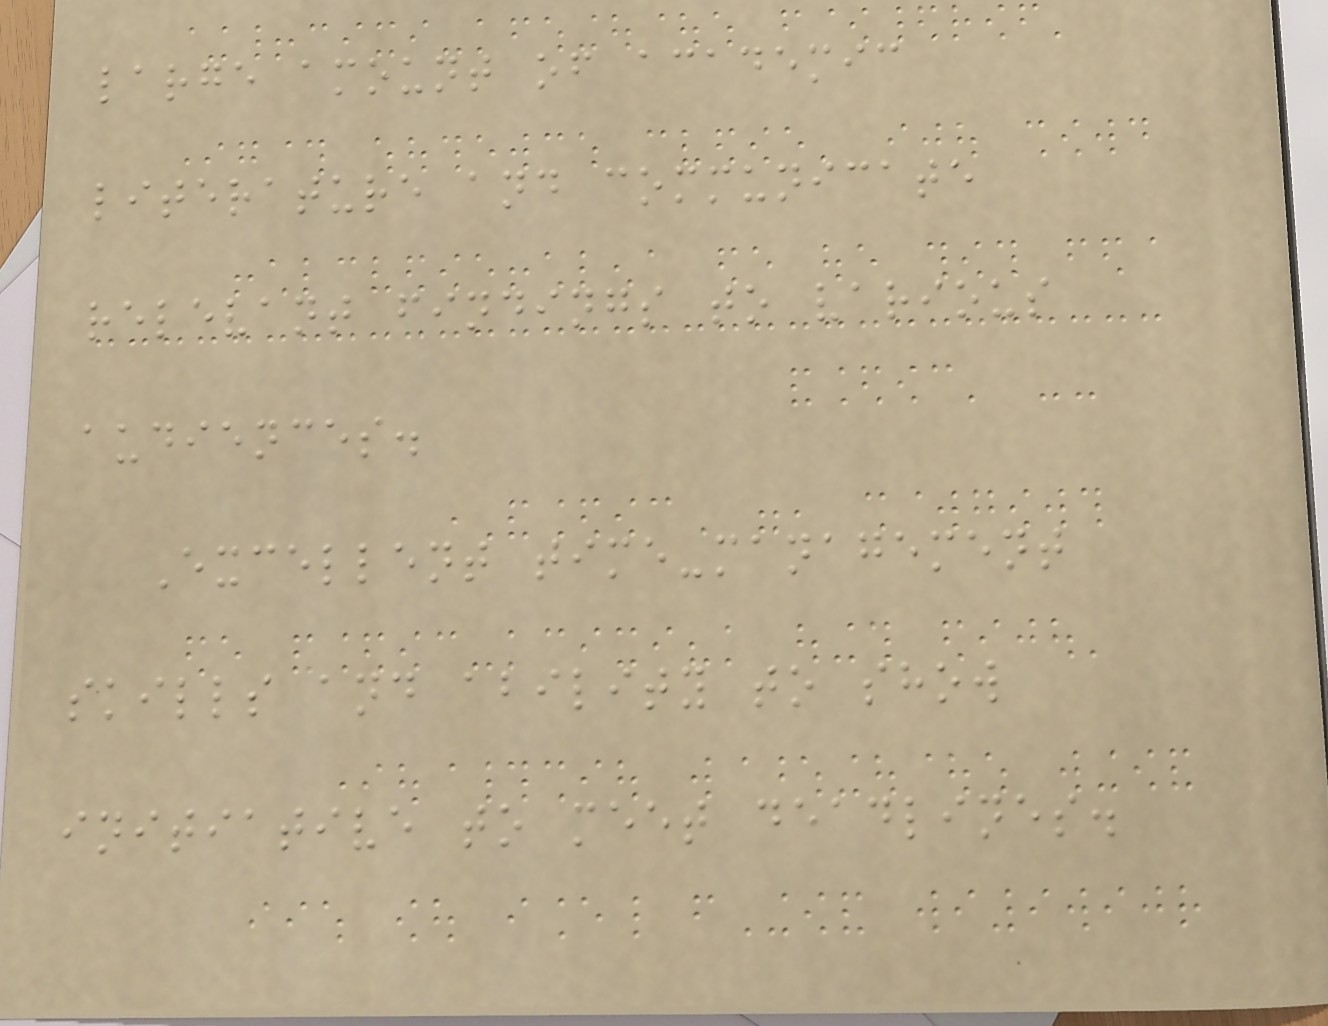large amount of academic
literature and communicate
relevant findings to various
audiences.
Excellent time-management
skills and ability to show
initiative to meet deadlines.
